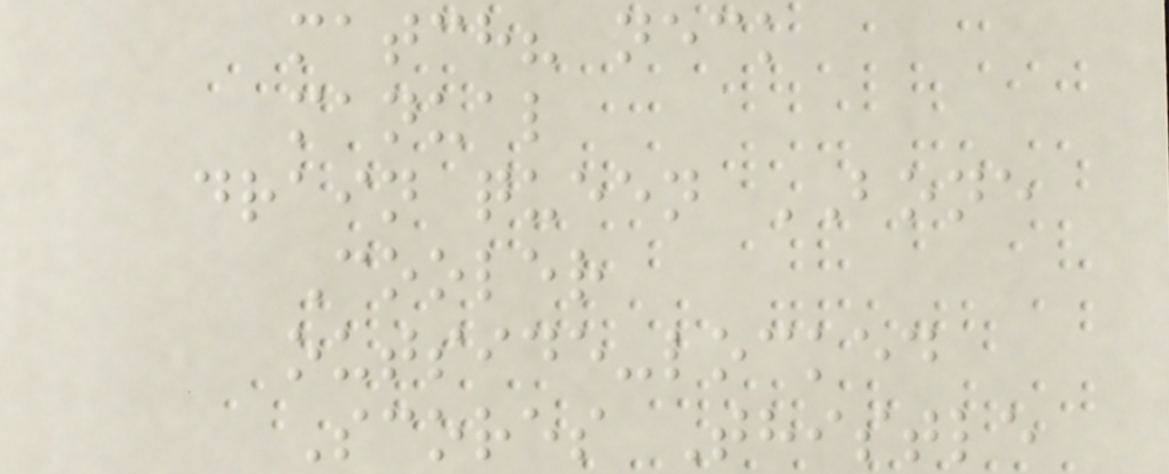match? neck
manual
drain queen BONE
Cooler
outside-locked
Scores Thistle
